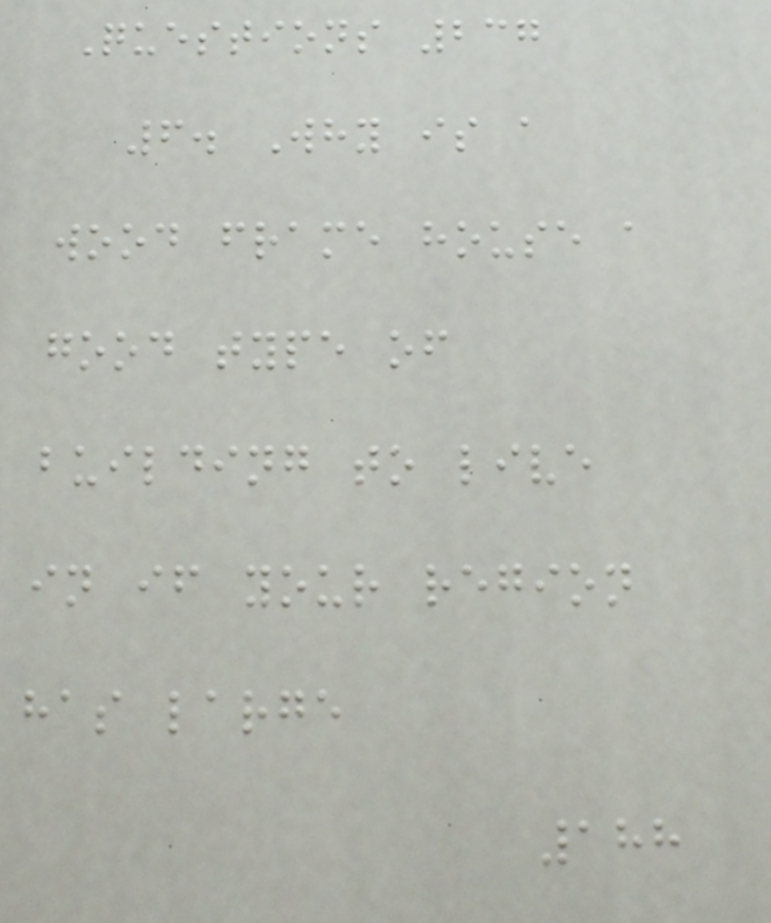Questions 237
6. Why is a
wood frame house a
good type of
building to live
in if your region
has large
188
